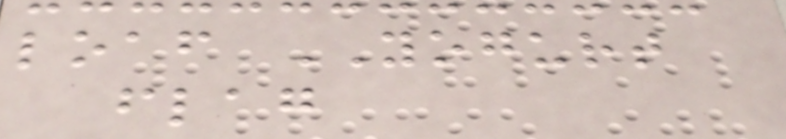loaf YOGURT
flag
